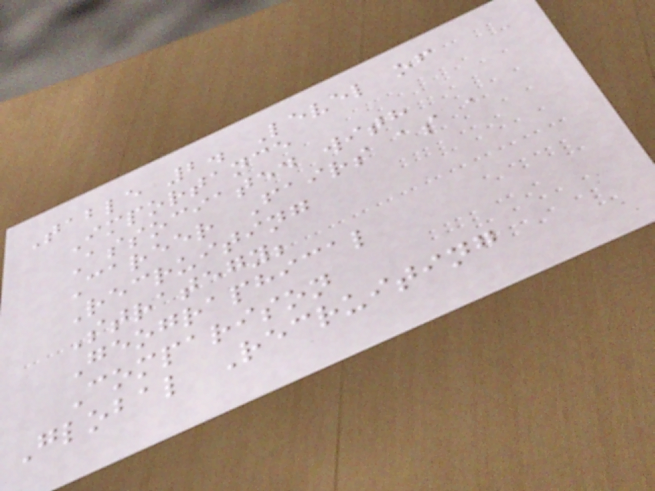Table 2. Level of
Importance
Associated with
Career Fairs as a
Recruiting
Strategy;
Geographical
Comparison
Global Recruiting
